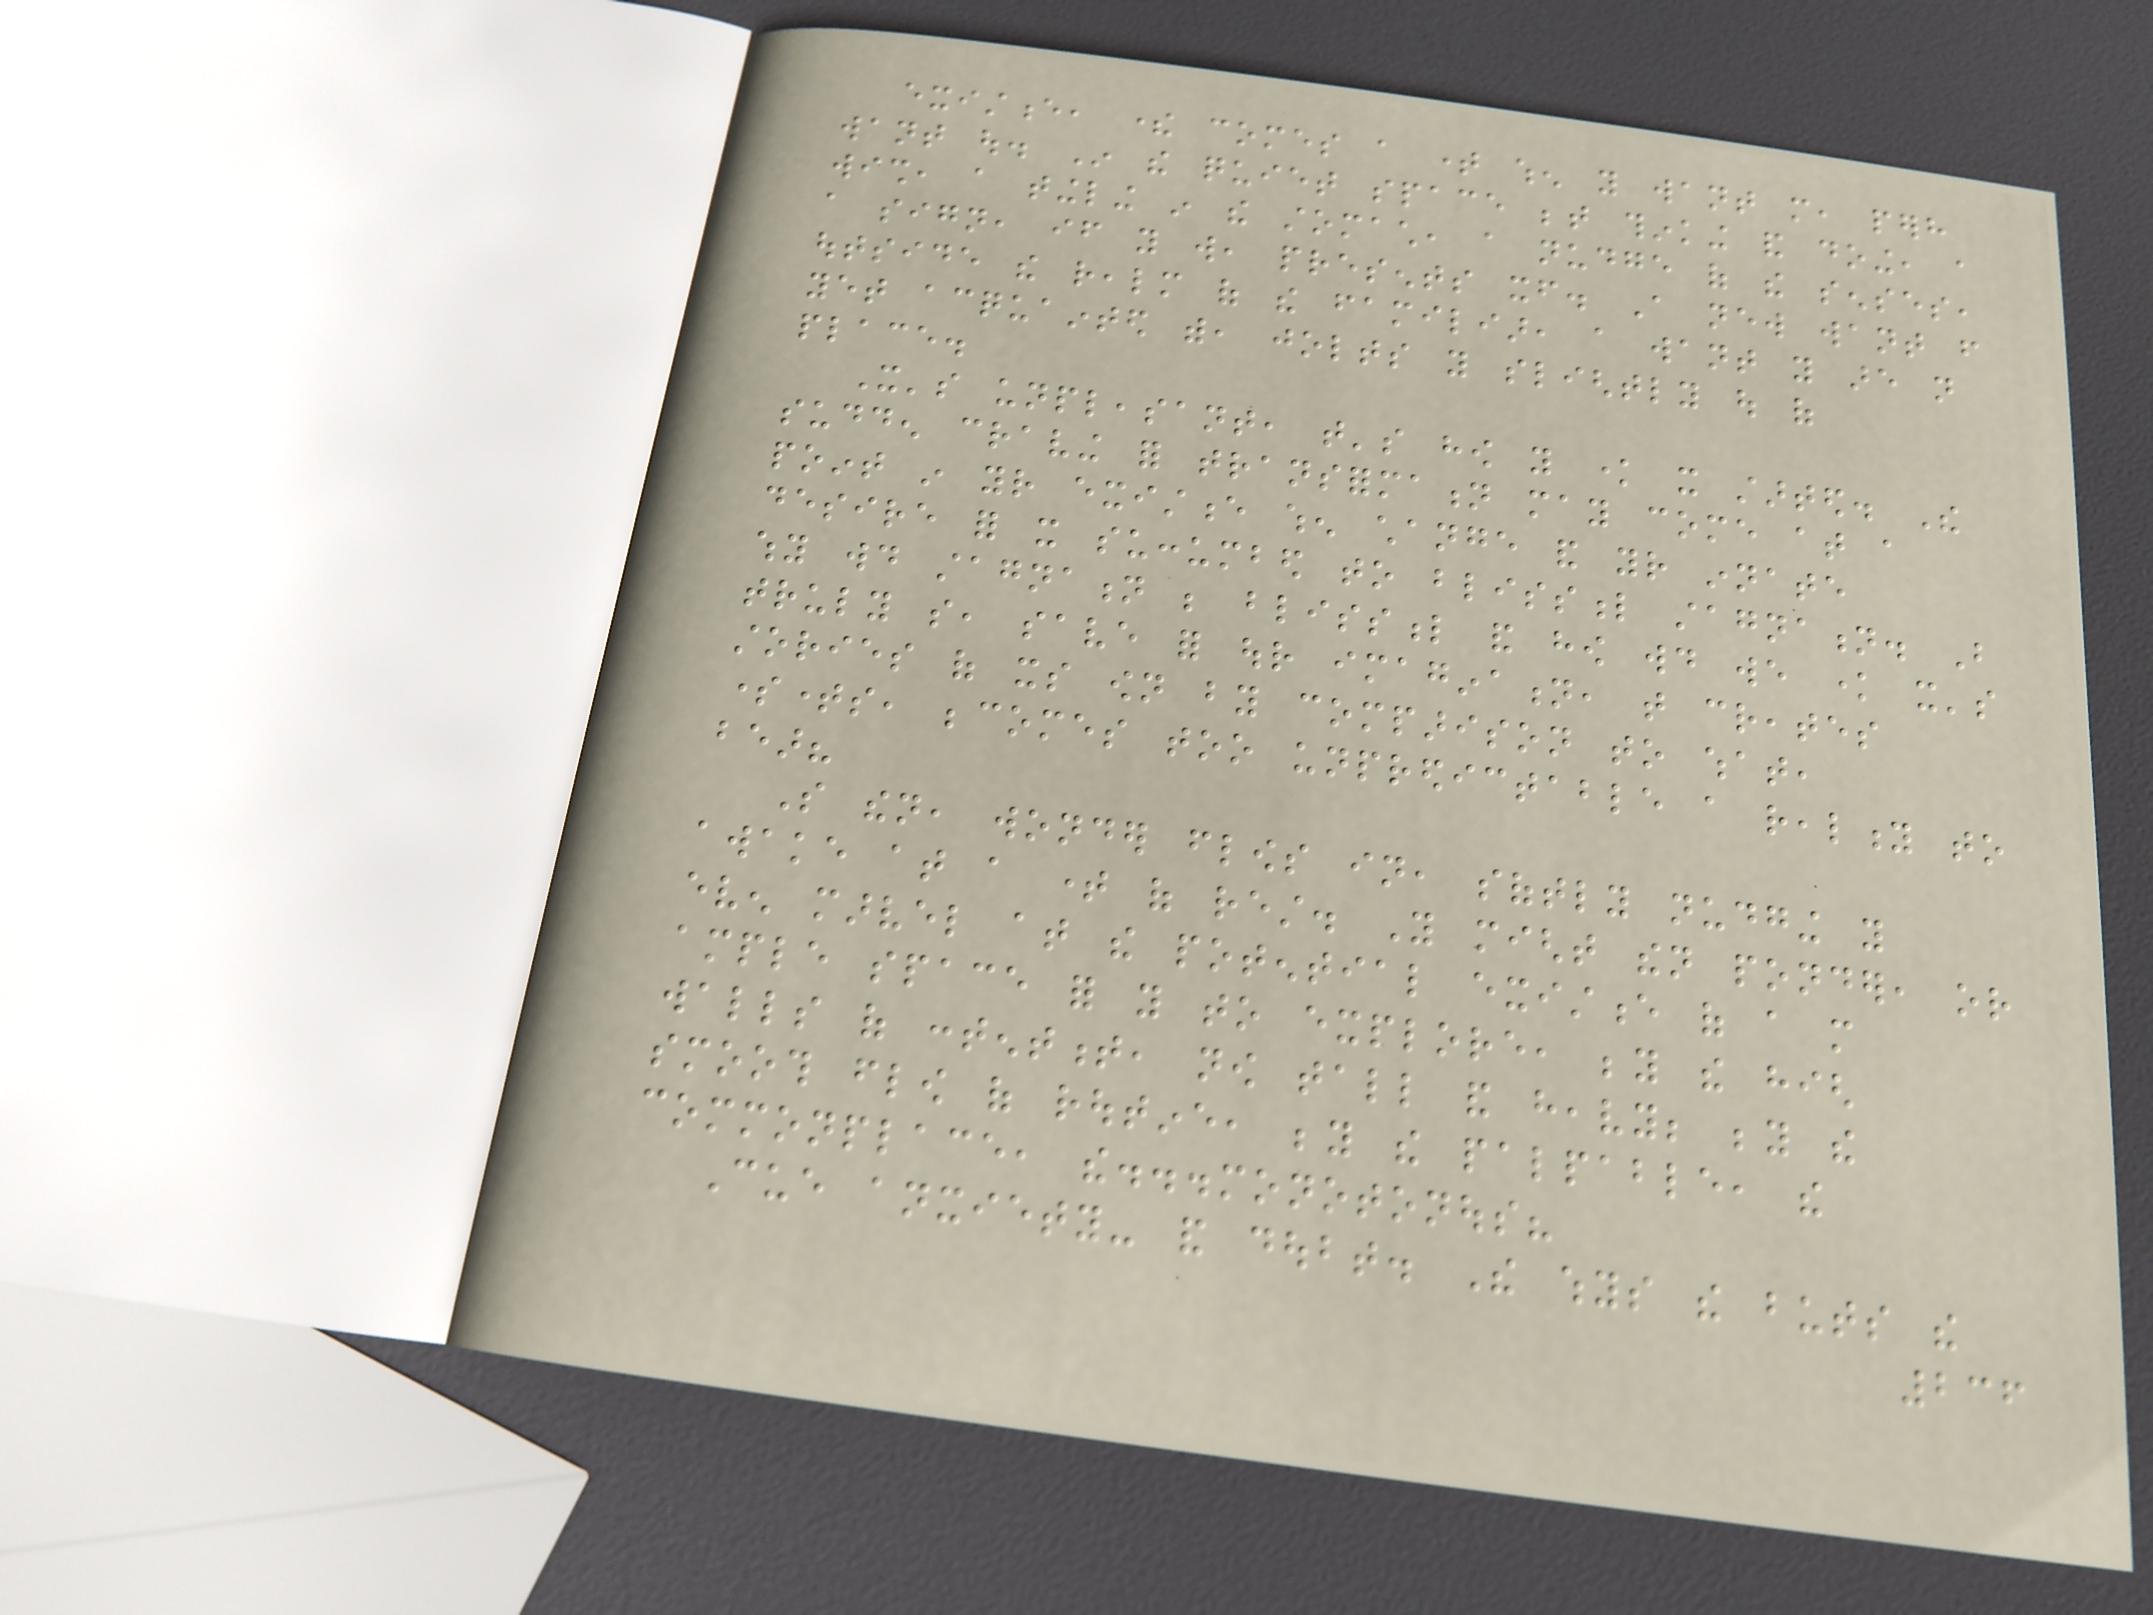existence, there comes a time when you want more, perhaps
want out. In the quiet space between thinking and doing, a
wish, a tingling in the stomach, a nudge of the senses,
a sign, if you will, presents itself. A new want from
outside the realm of the familiar, a want you are not
yet acquainted with, jolts you slightly out of
place.
It's unpleasant, that's how you know it started. The
sudden craving for transformation may come at a
point in your existence when change and your innate
desire for it succumbed to blissful stagnation. But
why would stagnation be blissful and how would we know it's
truly so, save for our imagination, that creates
stories of its own by comparison to what,
sometimes, becomes too unpredictable a reality to
bear?
So then, wonder flows in, softly nudging you
awake at a time of rest. You might then ponder, or
even marvel at the potential existence of a more
ample space for you to explore, beyond the high
walls of contentment, now tall and heavy; beyond the
smooth flow of routine, beyond the palpable, the
commonplace, the...monotonous?
Cue anxiety- and doubt. The whys the buts the
236
